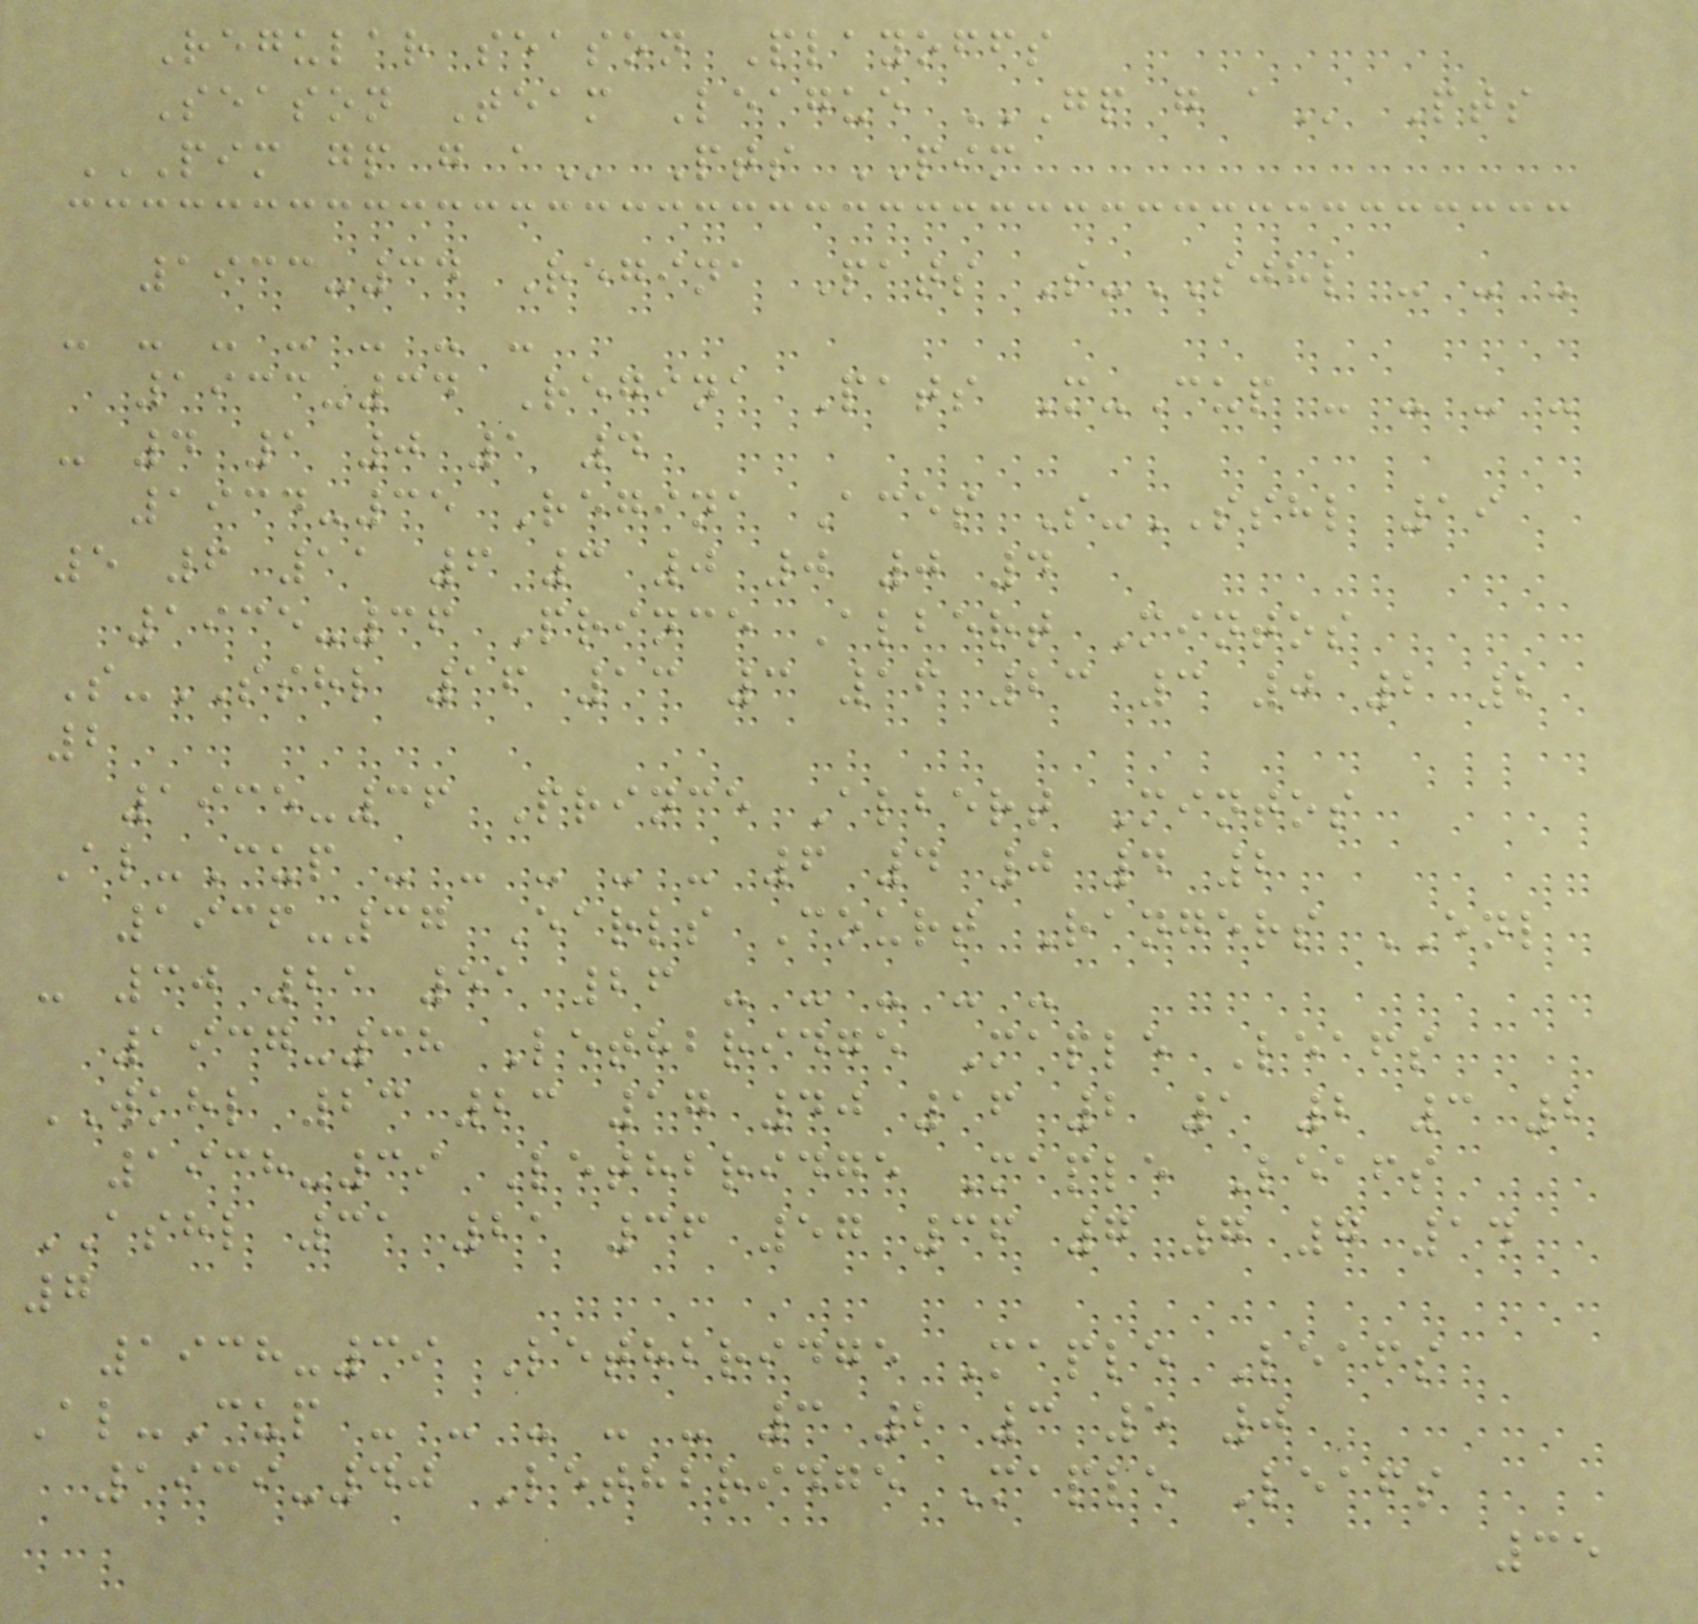Regular season Playoffs
Season Team League GP G A Pts
PIM GP G A Pts PIM
1933-34 Regina Pats S-SJHL - - -
- - - - - - -
1933-34 Regina Pats M-Cup - - - -
- 4 1 0 1 4
1934-35 Regina Aces S-SSHL 19
5 6 11 6 3 0 0 0 4
1935-36 Prince Albert Mintos
S-SSHL 16 13 3 16 23 3 0 2 2
2
1935-36 Prince Albert Mintos
Al-Cup - - - - - 6 4 0 4 2
1936-37 Earls Court Rangers ENL
- 30 21 51 26 - - - - -
1937-38 Lethbridge Maple Leafs
WKHL 23 23 17 40 16 2 1 2 3 2
1938-39 Lethbridge Maple Leafs
ASHL 31 21 36 57 36 7 7 7 14
7
1938-39 Lethbridge Maple Leafs
Al-Cup - - - - - 3 2 3 5 0
1939-40 Lethbridge Maple Leafs
35
